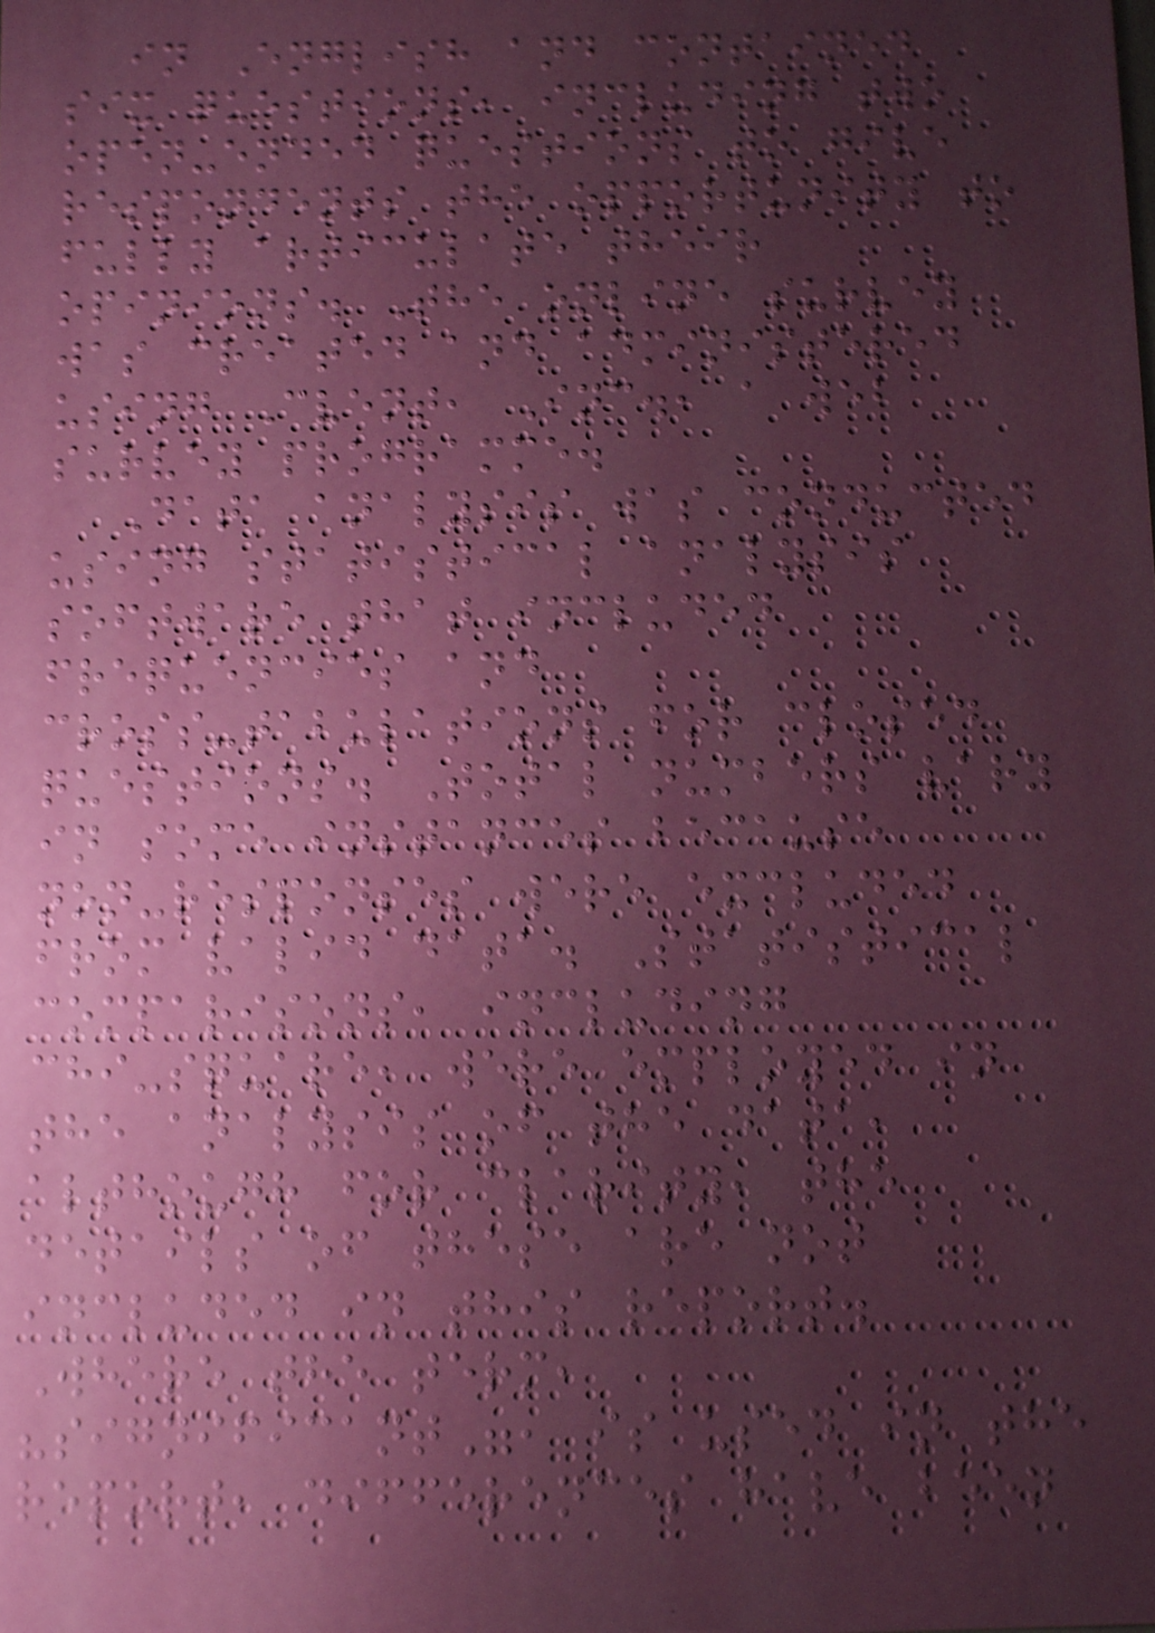in English and contained
six questions, including two
open-ended questions to give
respondents the opportunity to
fully articulate their
opinions. The online survey
was created and administered
using Cvent, Inc., a web
survey programme.
Data analysis was conducted
using statistical analysis
software that included
frequencies and
cross-tabulations for closed
questions. Total numbers vary
in some instances because
non-responses were excluded
from valid data. Statistical
comparisons, including
chi-square, were employed in
the analysis of the data,
although for clarity, the
details of these are not
included in this report.
Where the term,
"significant", is used in the
report, differences have been
